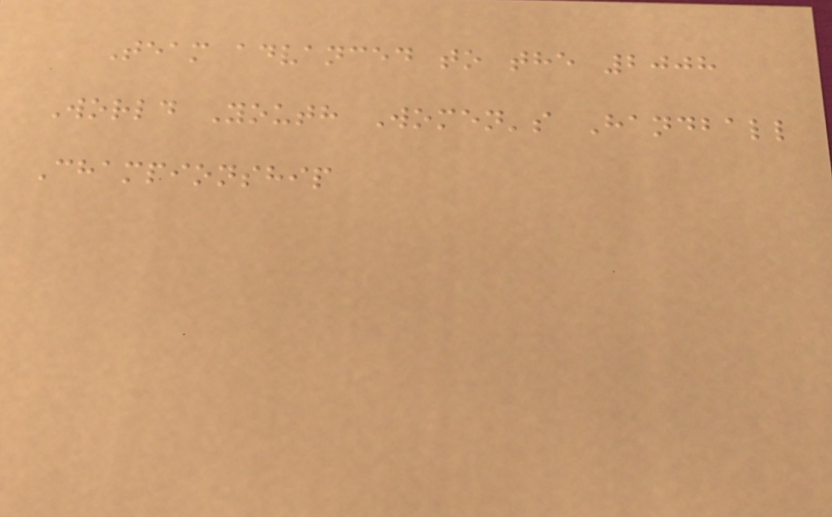Team advanced to the 2008
World Youth Women's Handball
Championship
